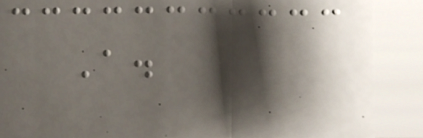A.
